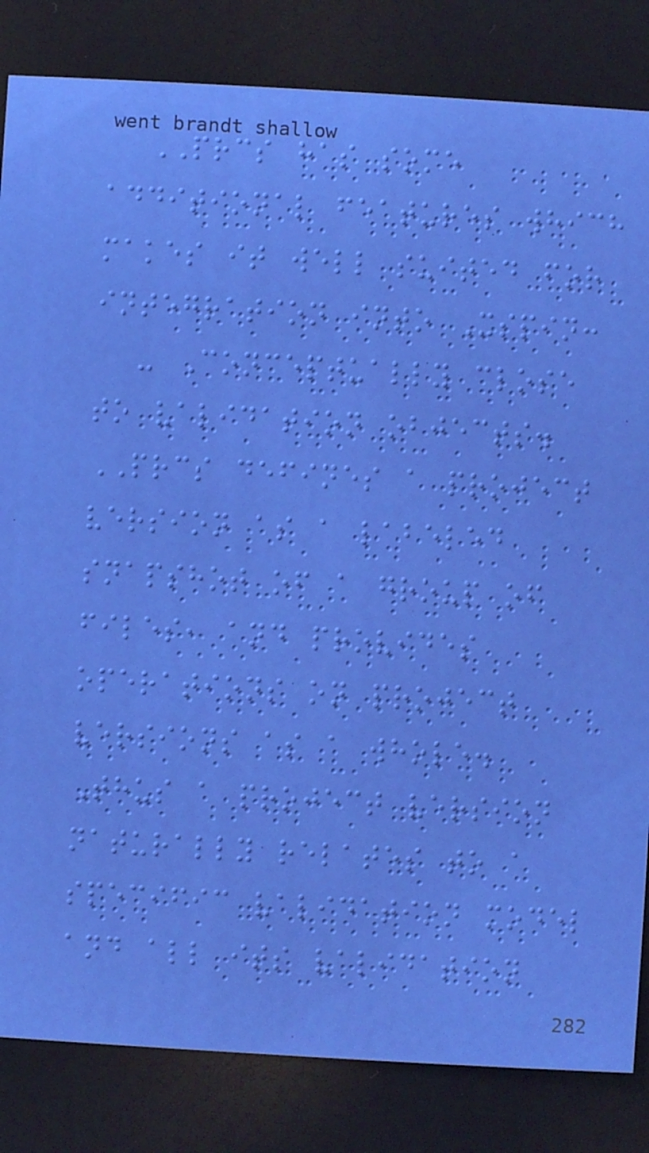PRCS has some
additional features which
makes it well suited for
integration into Xspin:
- Conceptually close
to validation objects.
PRCS defines a project
version as a labeled
snapshot of a group of
files, and provides
operations on project
versions as a whole.
Thus a project version
naturally relates to a
specific validation model
and all its validation
